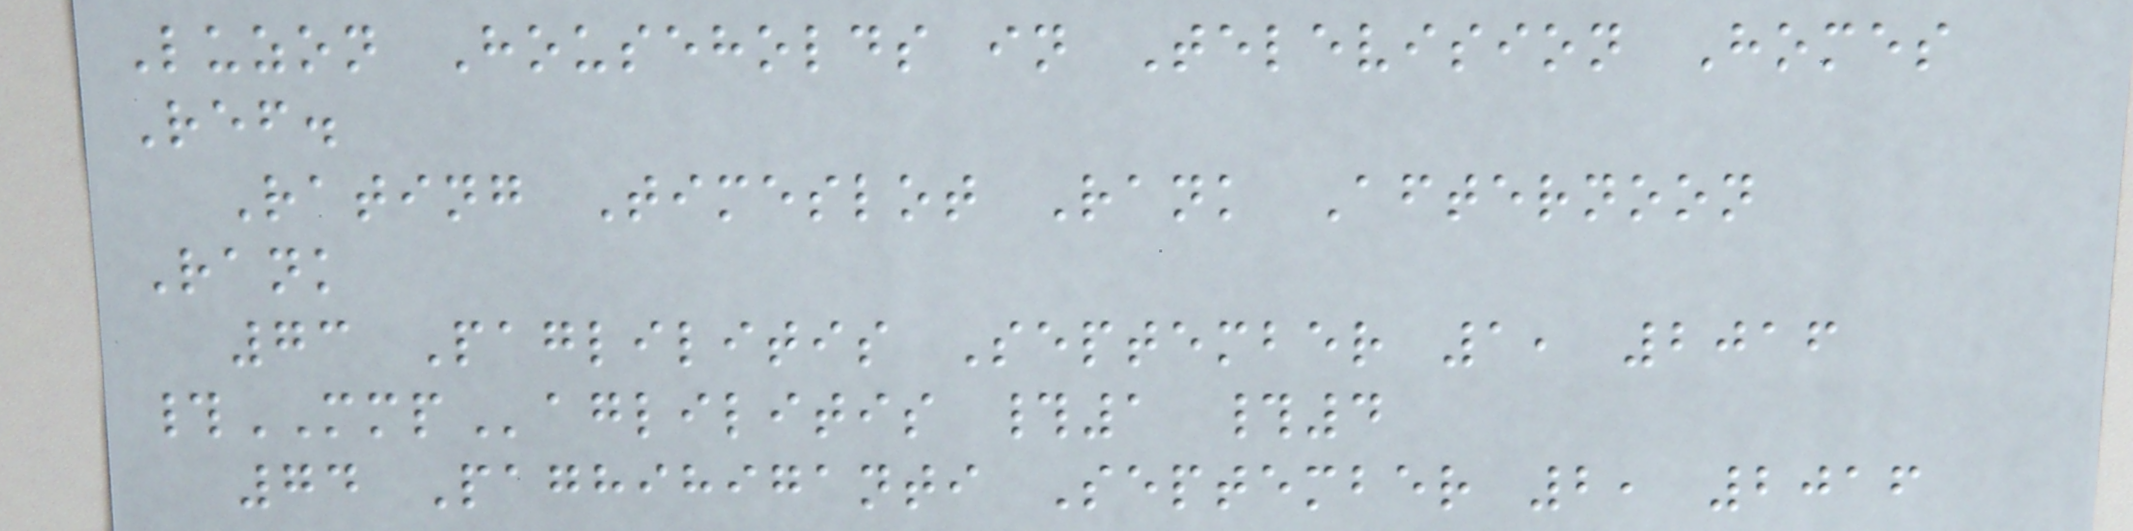Luzon Households in Television Homes
Ref.
Rating Timeslot Rank Afternoon
Rank
73 Paglilitis September 1, 2016
#MMPaglilitis #1 #4
74 Paghihiganti September 2, 2016
